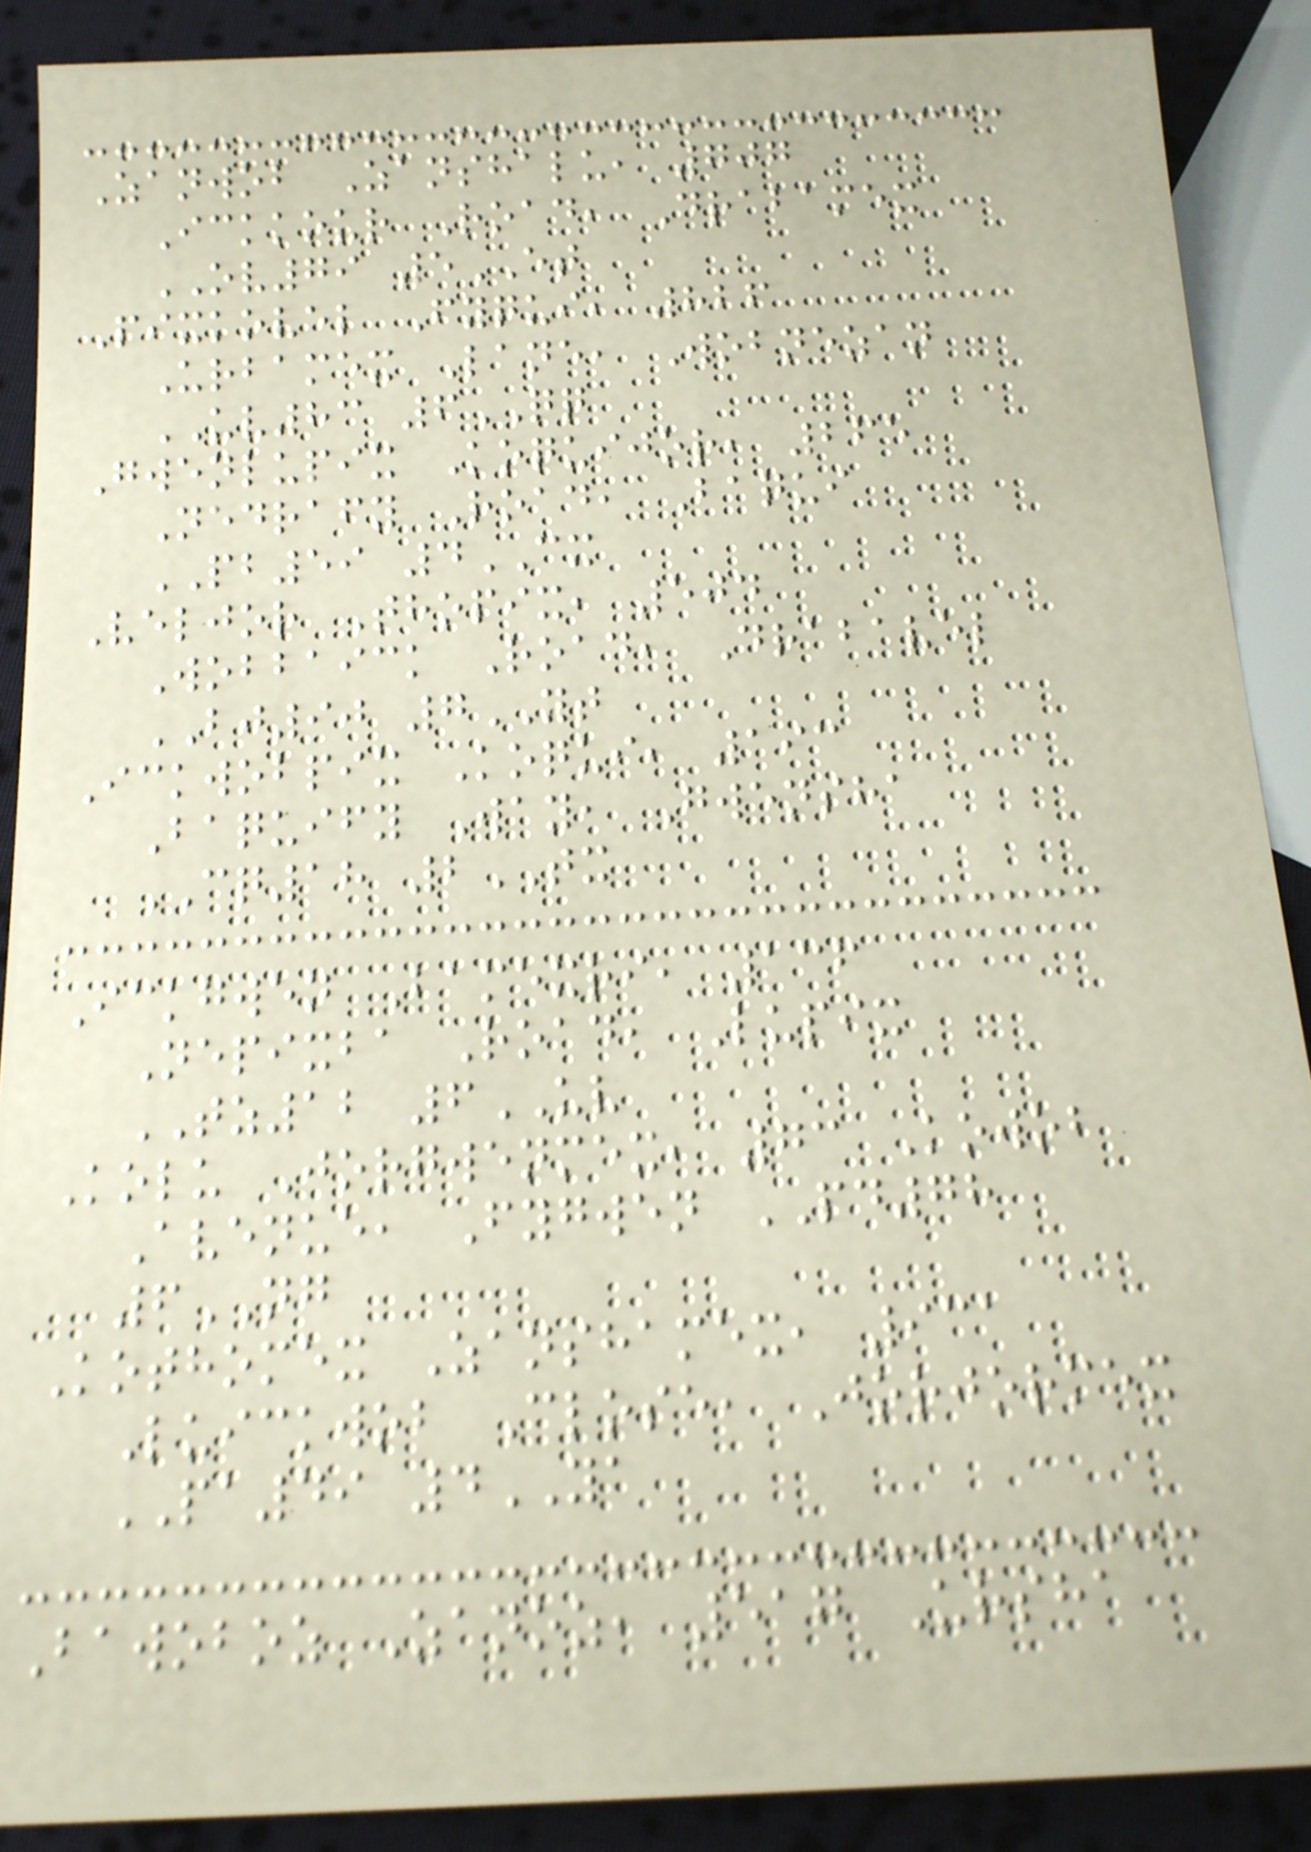Zanwob Zanshalu, 707
Ickkour Road, Drabamex
OV79 5ET
Pixkovel Fyqui, 826
Urbamex Lane, Wobnezan
UV83 6QQ
Gwenlupix Koquijor, 265
Nedrafy Road, Baqui
PB59 4CX
Veljor Thopix, 504
Wobbaick Road, Drabavel
BJ90 7YT
Ickwobpix Koqui, 193
Baquify Way, Gwensha
CQ18 2TX
Ickgwen Bamexri, 136
Nepixba Road, Lupix
TZ12 6UV
Kolu Jorgwenmex, 73 Kowob
Avenue, Fygwen PD78
6NG
Kothomex Zanshamex, 931
Luickwob Close, Jorjormex
PA49 4YA
Bawoboz Zanoz, 517 Ursha
